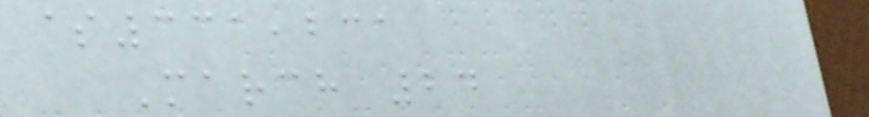$331,231
March 24
